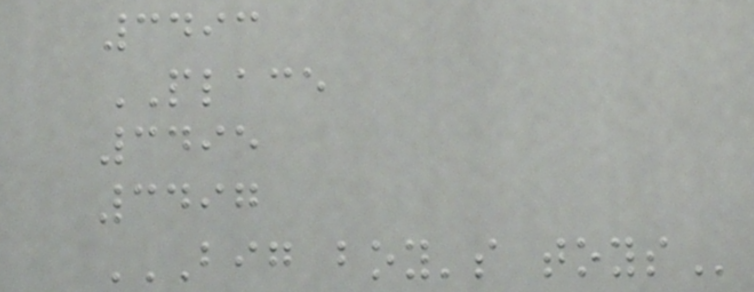3493
PLACE
3495
3497
BIG BOY'S TOYS
